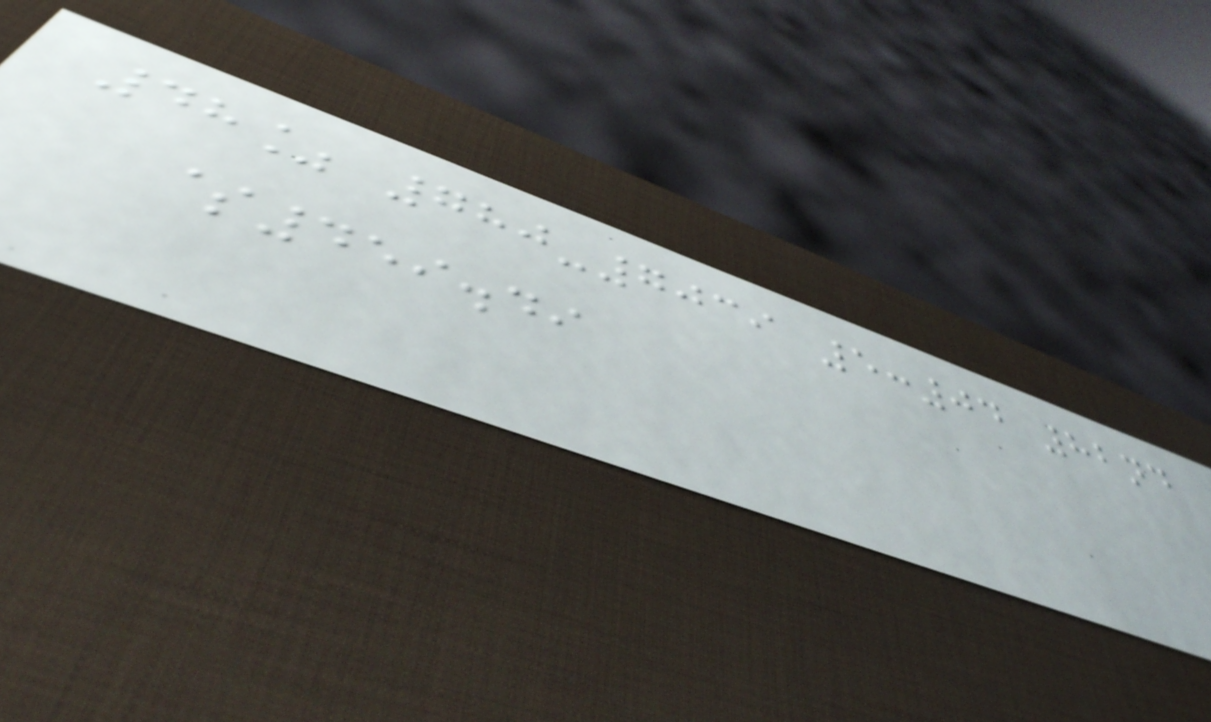48% 780-7039 5:04 82nd
$459.49
